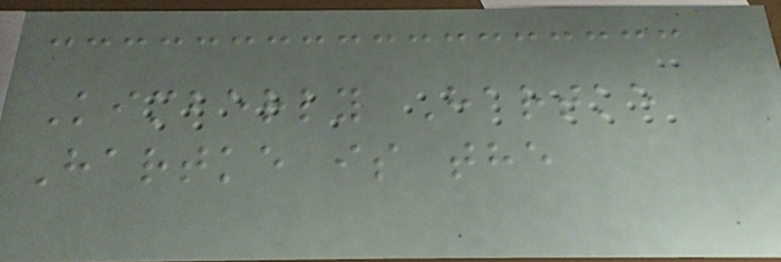Kimberly Hartke
Hartke is the
